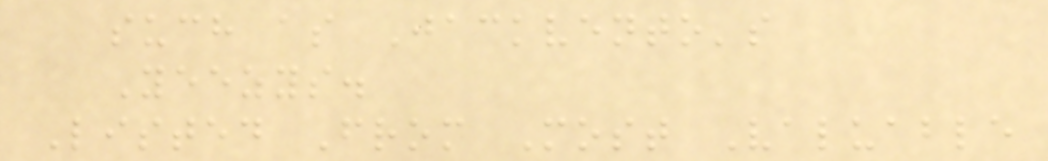such as Jackvento's
Yeezys.
Listed From Most Valuable
